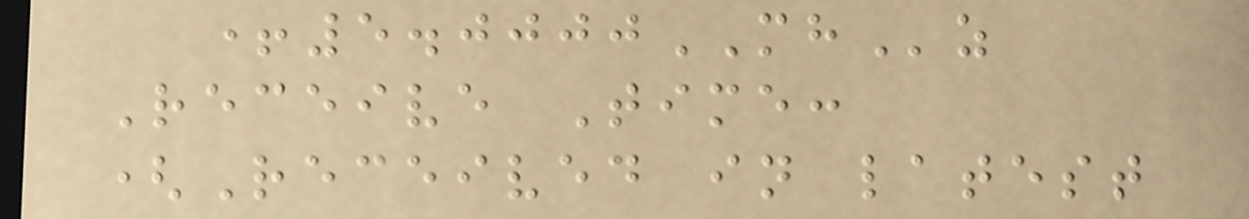+5.0000MHz
Receive Time:
(Received in latest
